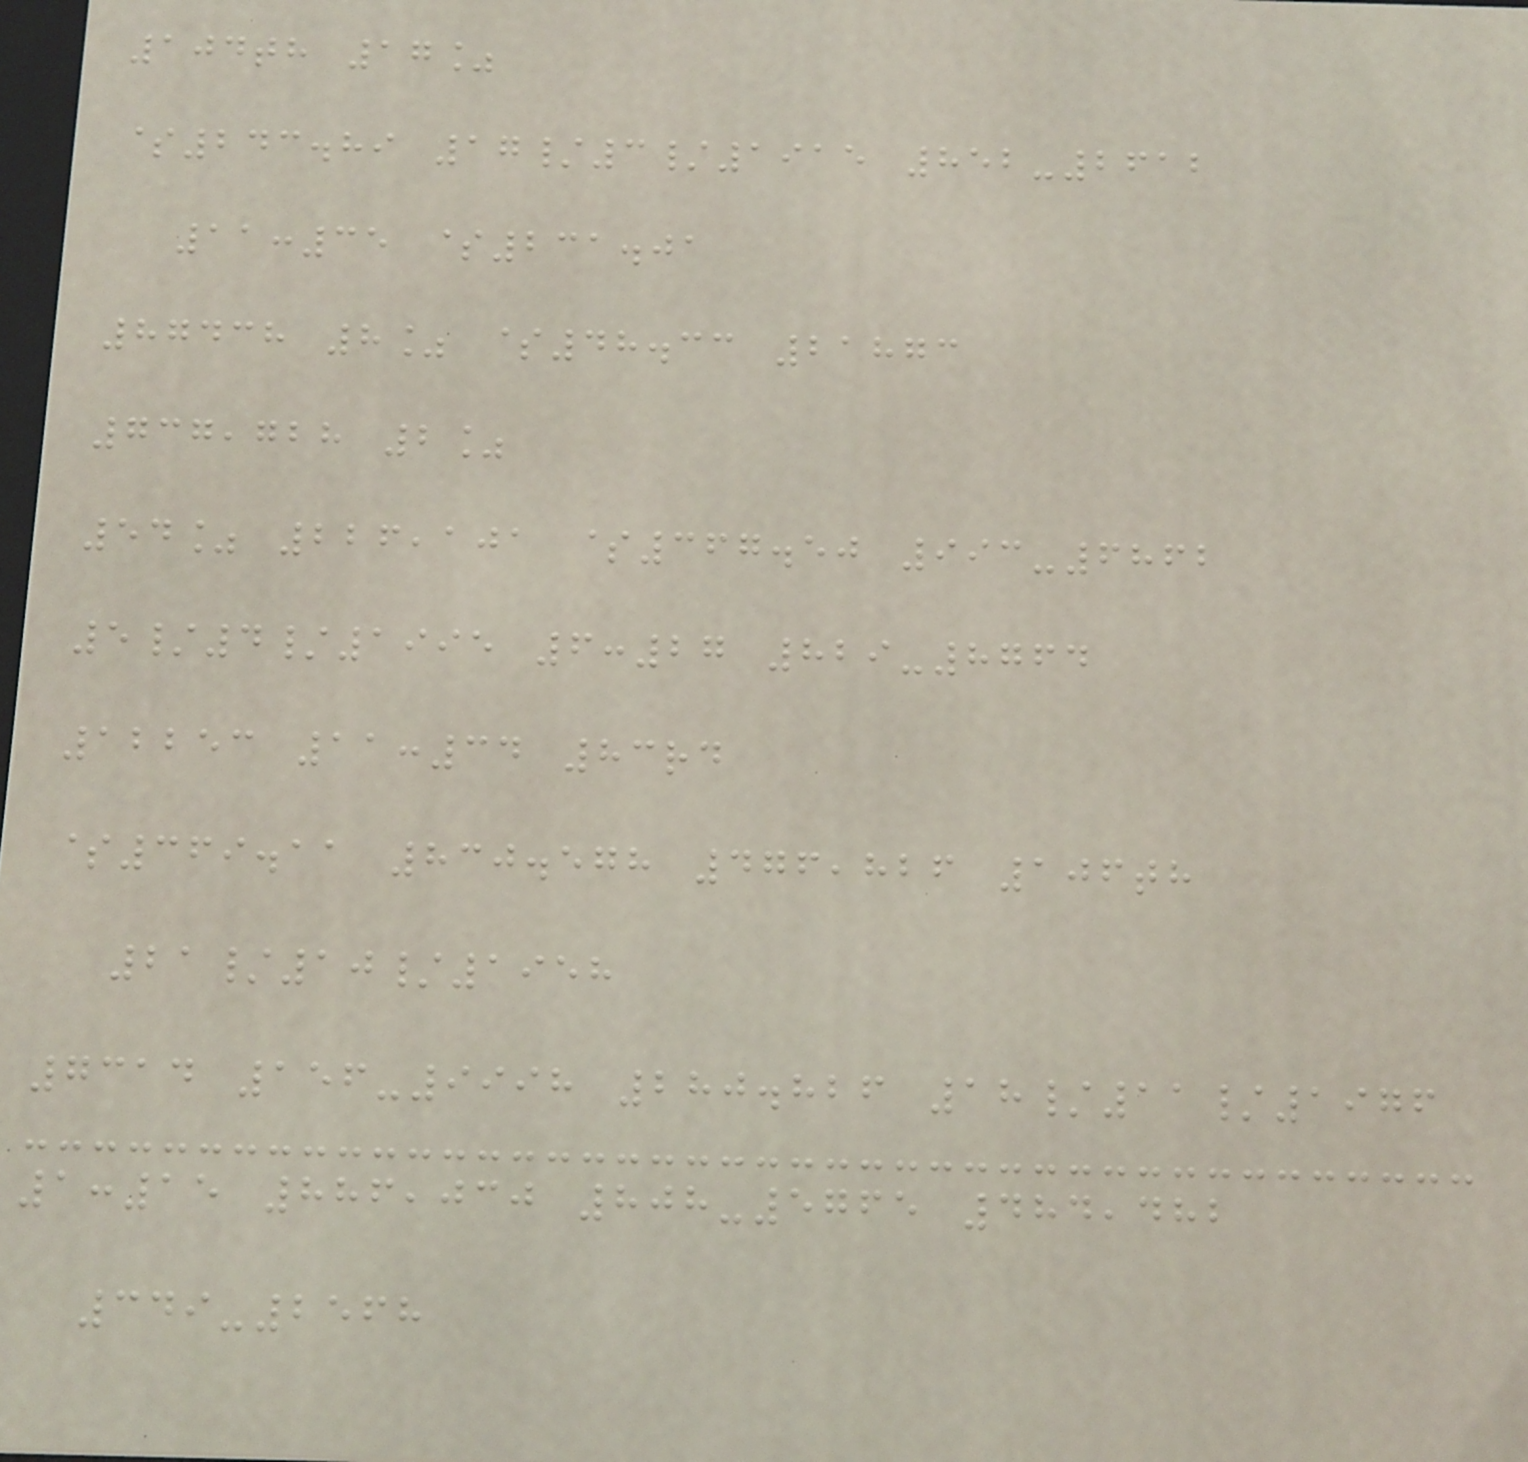104th 17%
$243.89 17/3/1915 852-2612
11:35 $231.01
87438 8% $48.33 21873
737,728 2%
54% 226,101 $367.50 993-6862
5/4/1995 6:27 829-8764
12253 11:34 83rd
$369.11 830.578 476,826 106th
21/10/1958
7314 156-9998 280.826 18/11/1976
1:15 886,030 808-5765 484,482
349-2568
